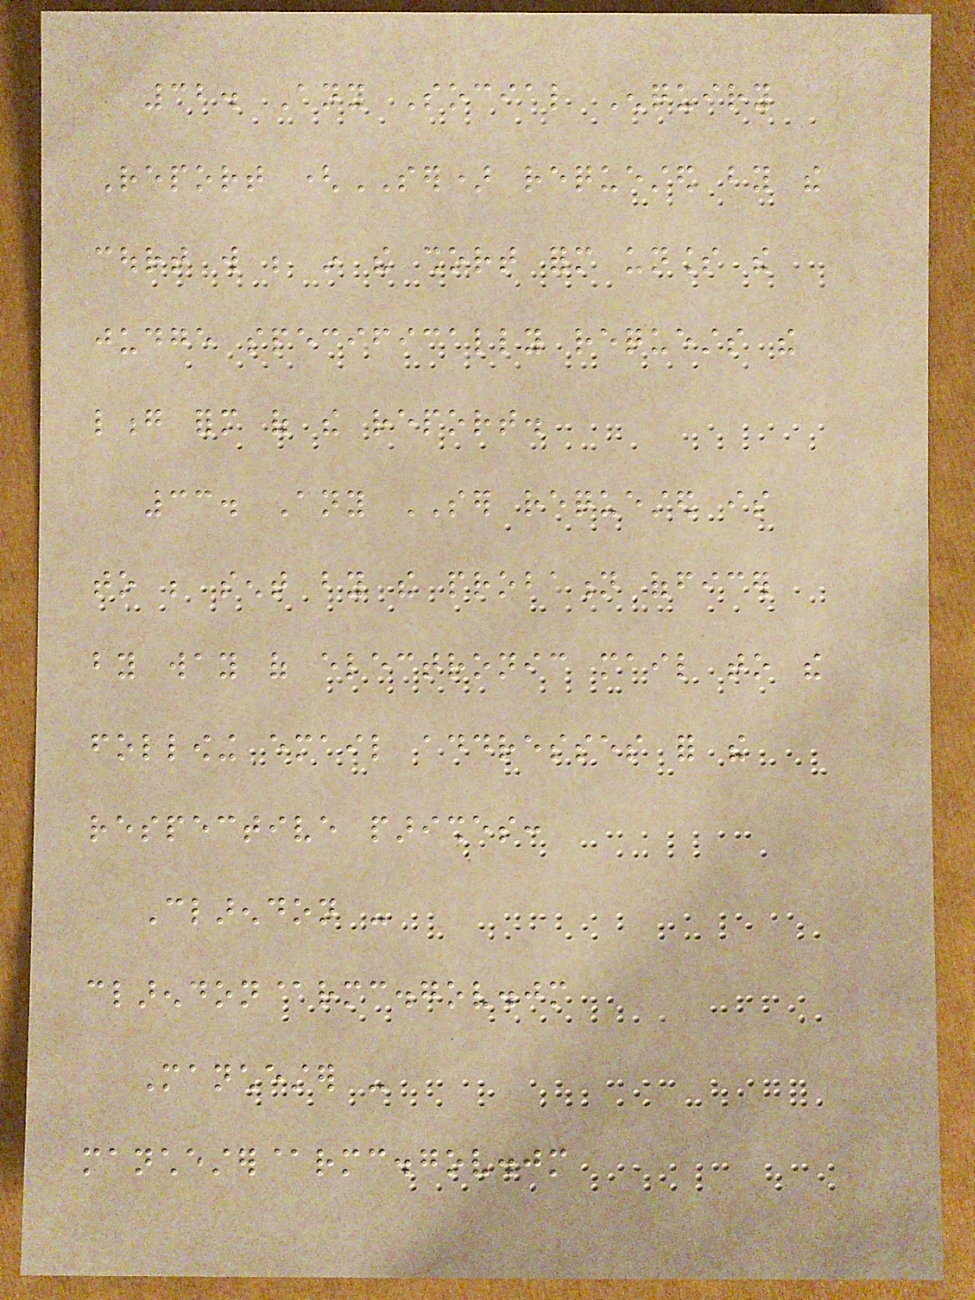32. Any Social Enquiry
Report (SER) requested by the
court will be in the short form unless the
judge specifically requests the
long form of the report.
33. Any SER requested is
to be sent by the probation officer
by way of electronic mail to the
following email addresses for the
respective parishes:
Clarendon -
clarendon@rmc.gov.jm
Manchester -
manchester@rmc.gov.jm
